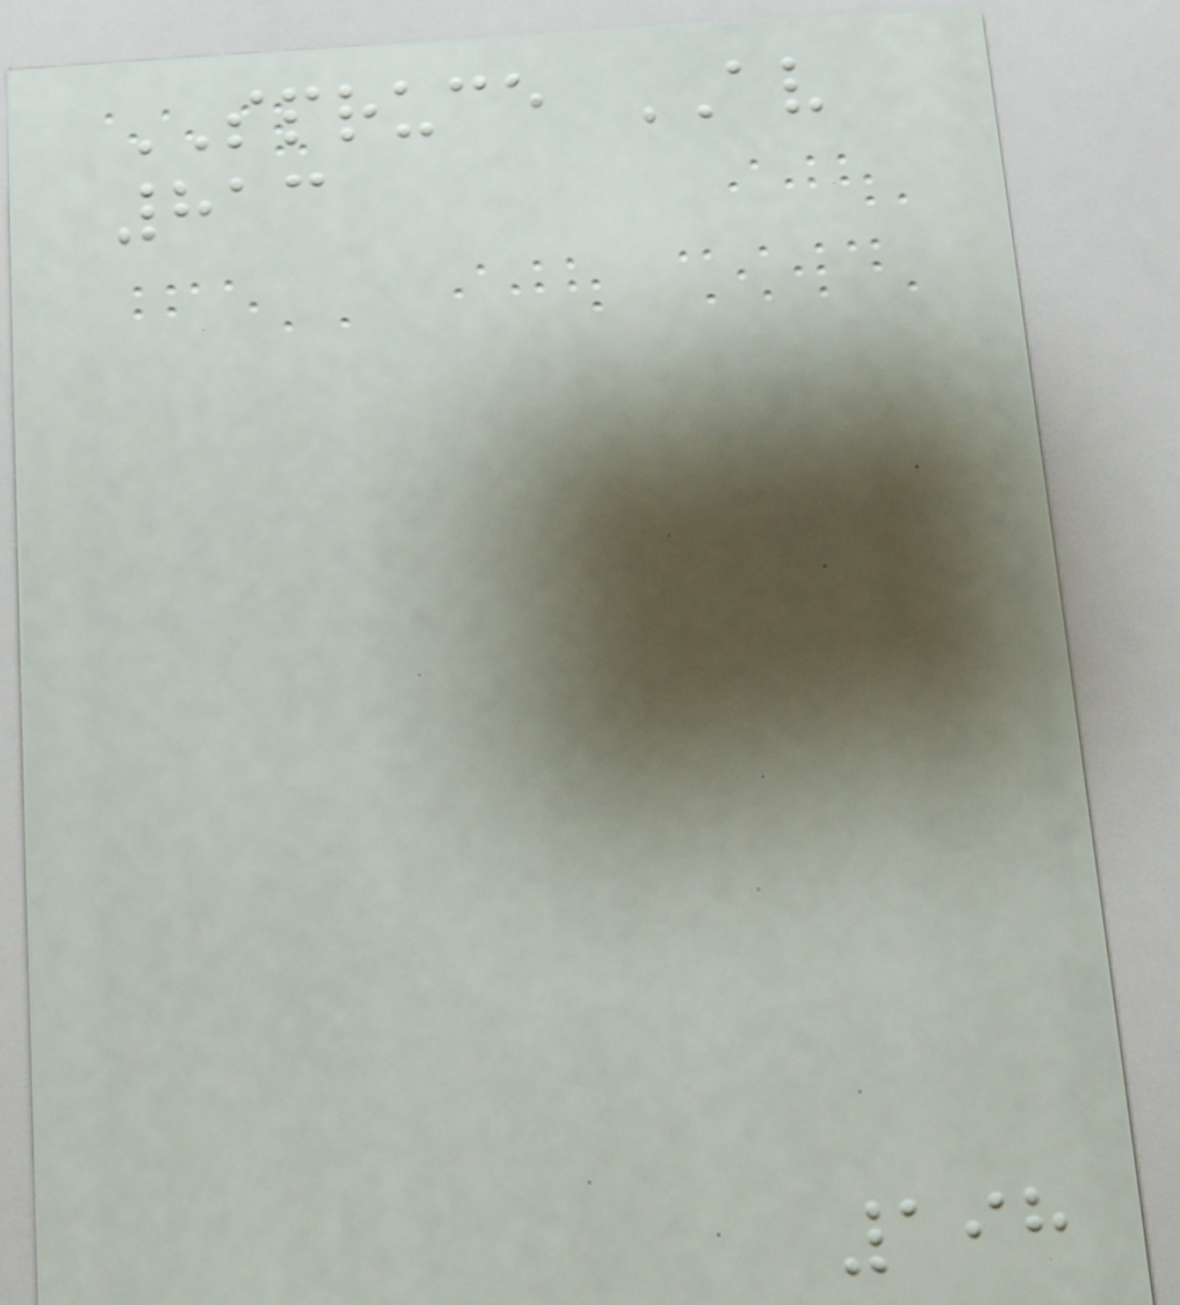SPRUCE AV
813
198
